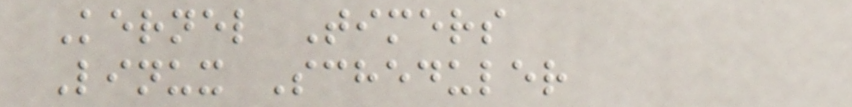Kernel Timers
Linux Scheduler
